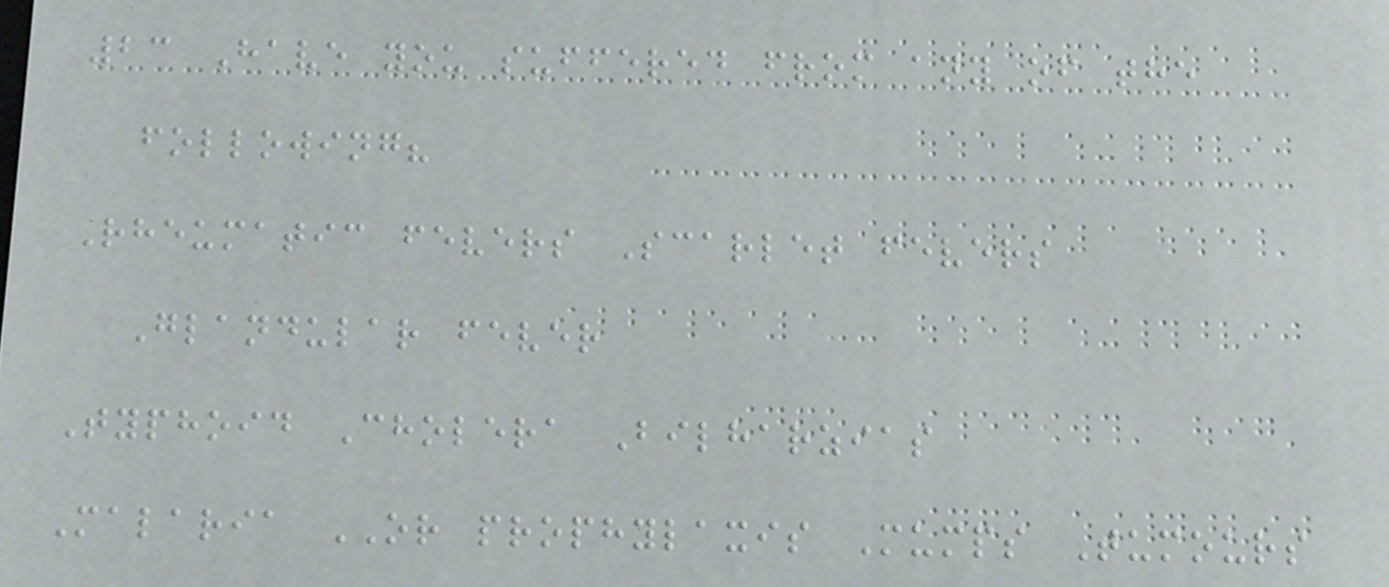23 Have you suffered from any of the
following?
Rheumatic fevers Scarlet fevers
Glandular fever
Typhoid Cholera Bilharzias
Malaria OR prophylaxis Mumps Tumours
